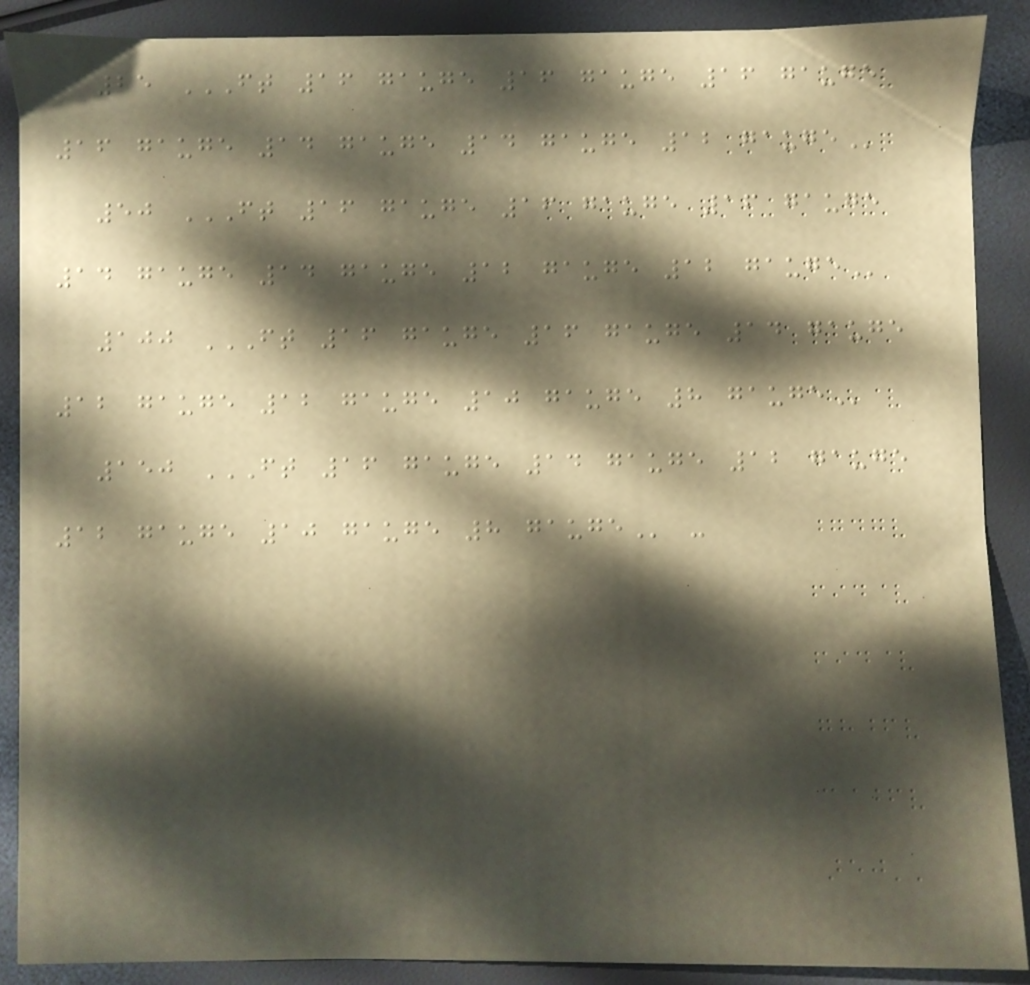25 FT 16 GAUGE 16 GAUGE 16 GAUGE
16 GAUGE 14 GAUGE 14 GAUGE 12 GAUGE
50 FT 16 GAUGE 16 GAUGE 16 GAUGE
14 GAUGE 14 GAUGE 12 GAUGE 12 GAUGE
100 FT 16 GAUGE 16 GAUGE 14 GAUGE
12 GAUGE 12 GAUGE 10 GAUGE 8 GAUGE
150 FT 16 GAUGE 14 GAUGE 12 GAUGE
12 GAUGE 10 GAUGE 8 GAUGE -
